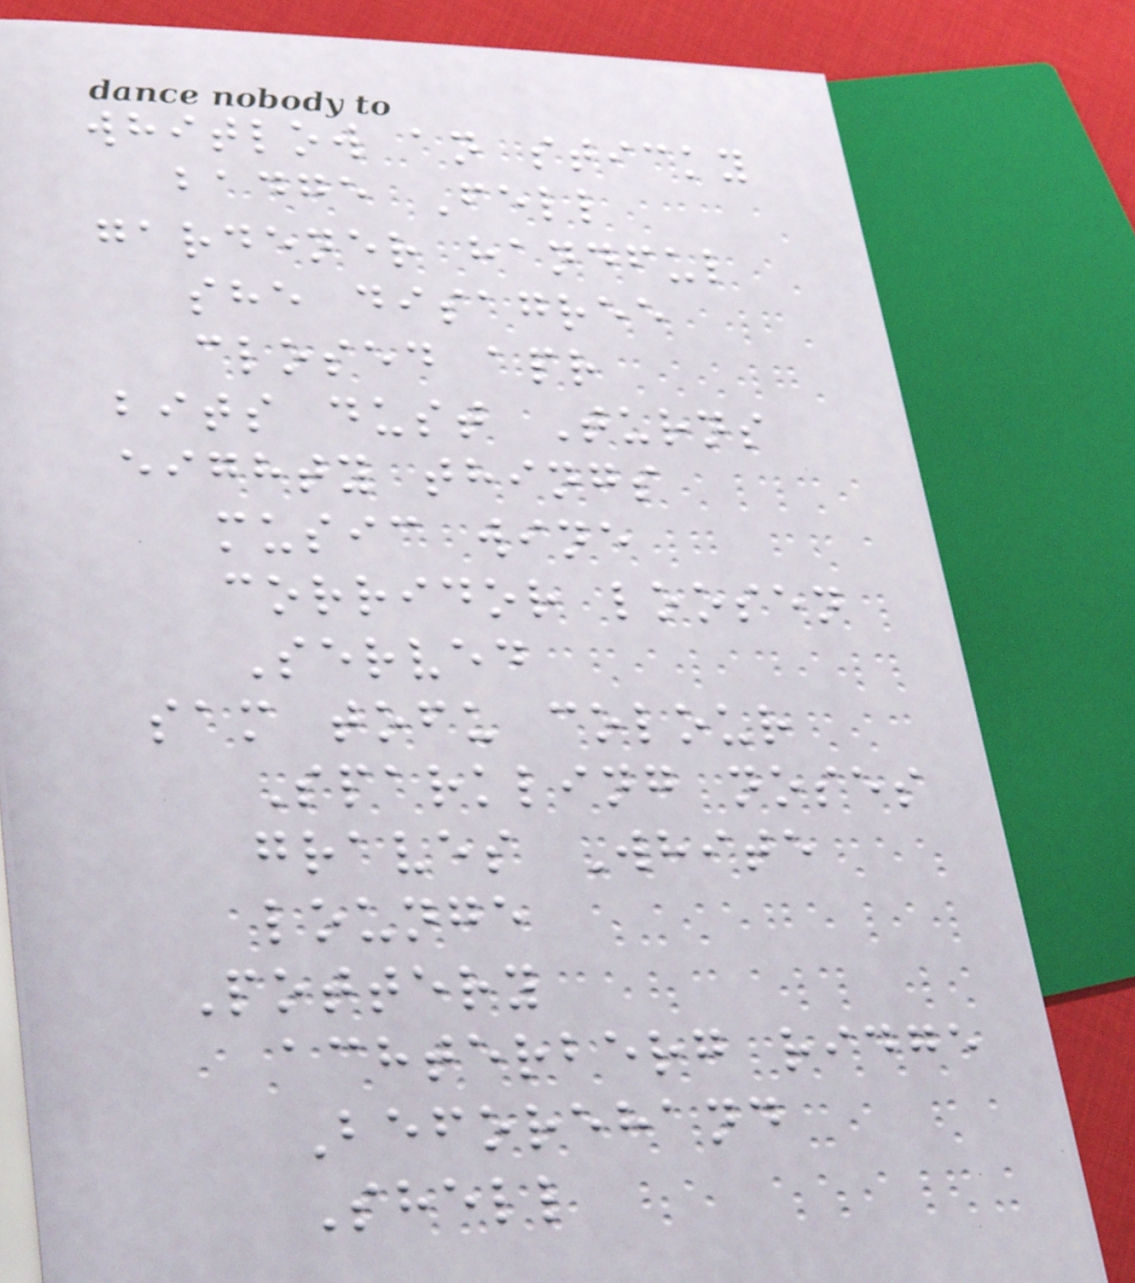whitlow an sticky
badge Fell
gardener handful
she disagree
closed apr
bits dust Turns
eighty things
music wine
corridor loosen
Served
sam tofu colour
Sparkling noses
graves White
lounge
Pottery
achterberg ridge
Beforehand
Shell
